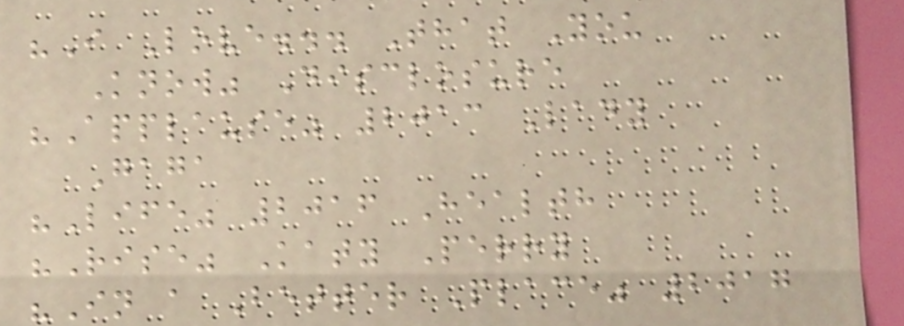"I Love... That You
Know" Disclosure
"Applause" 2013 Lady
Gaga
"Life" 2016 Health
"Rise" Katy Perry
"In a Better Place" 2017
